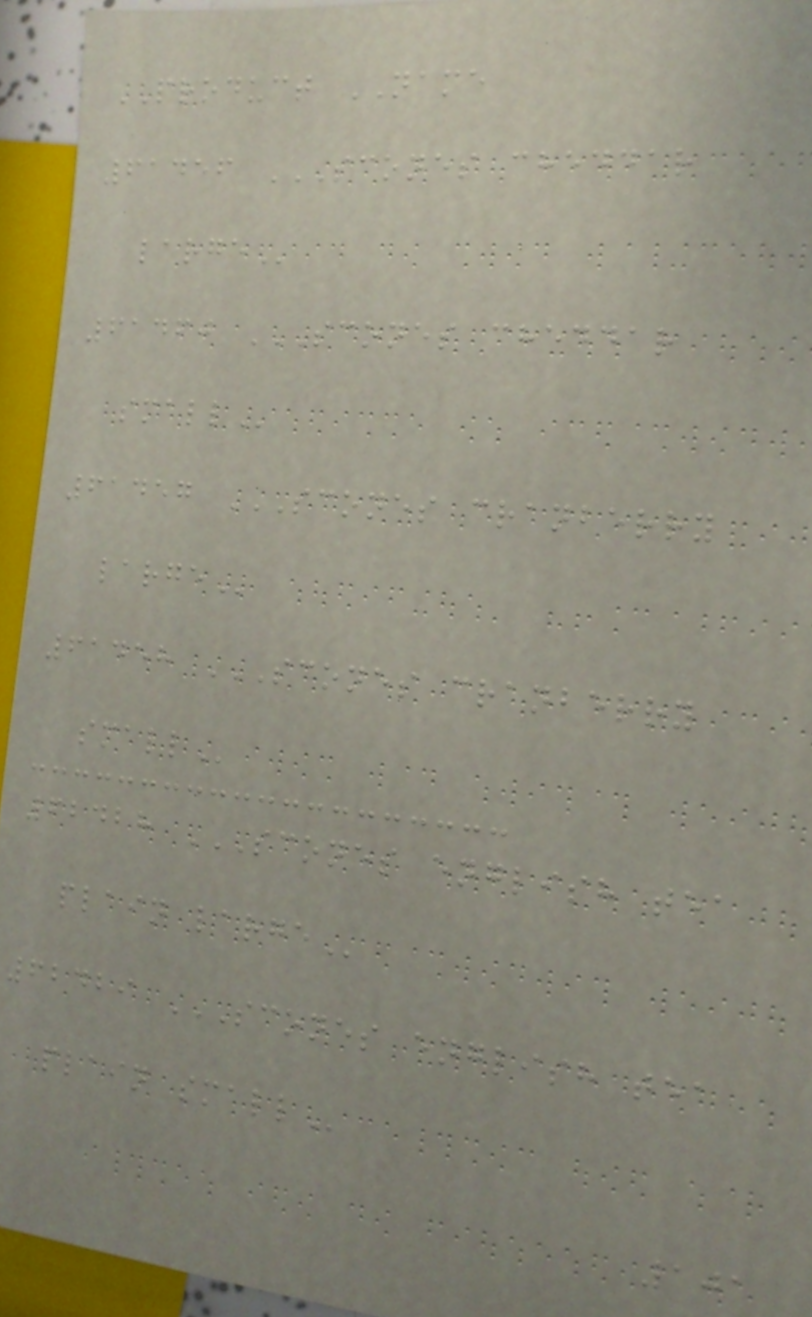PRODUCT NAME
61456 SCONES CHEDDAR
LARGE
61460 SCONES CHEDDAR
SMALL
61457 SCONES CRANBERRY
LARGE
61458 SCONES CRANBERRY
SMALL
62428 SCONES ENGLISH TEA
PLAIN LARGE
62429 SCONES ENGLISH TEA
PLAIN SMALL
101
